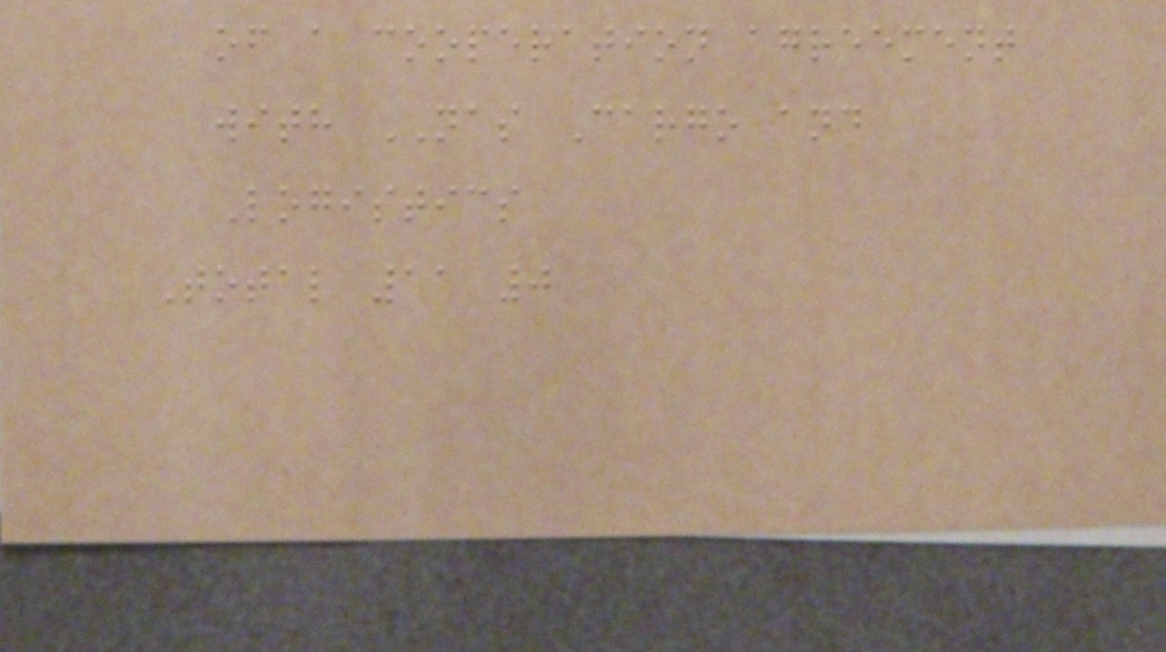of a cooperation agreement
with NAS Cargo and
Logistics
Total 11 0
